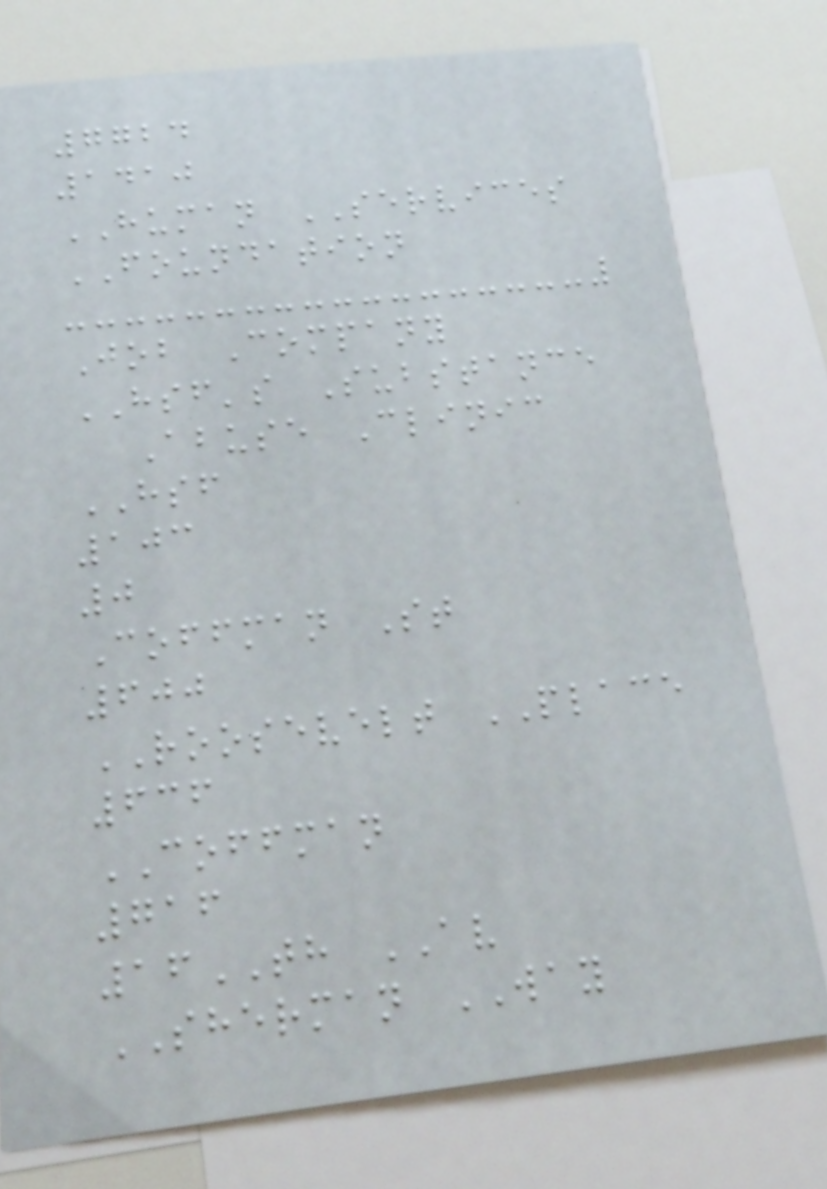7724
1410
HUMAN SERVICES
FOUNDATION
Job Company
HSF's Substance
Abuse Clinic
HSF
103
0
Coffman St
600
ROOSEVELT PLACE
636
COFFMAN
716
16TH AV
SHERMAN WAY
